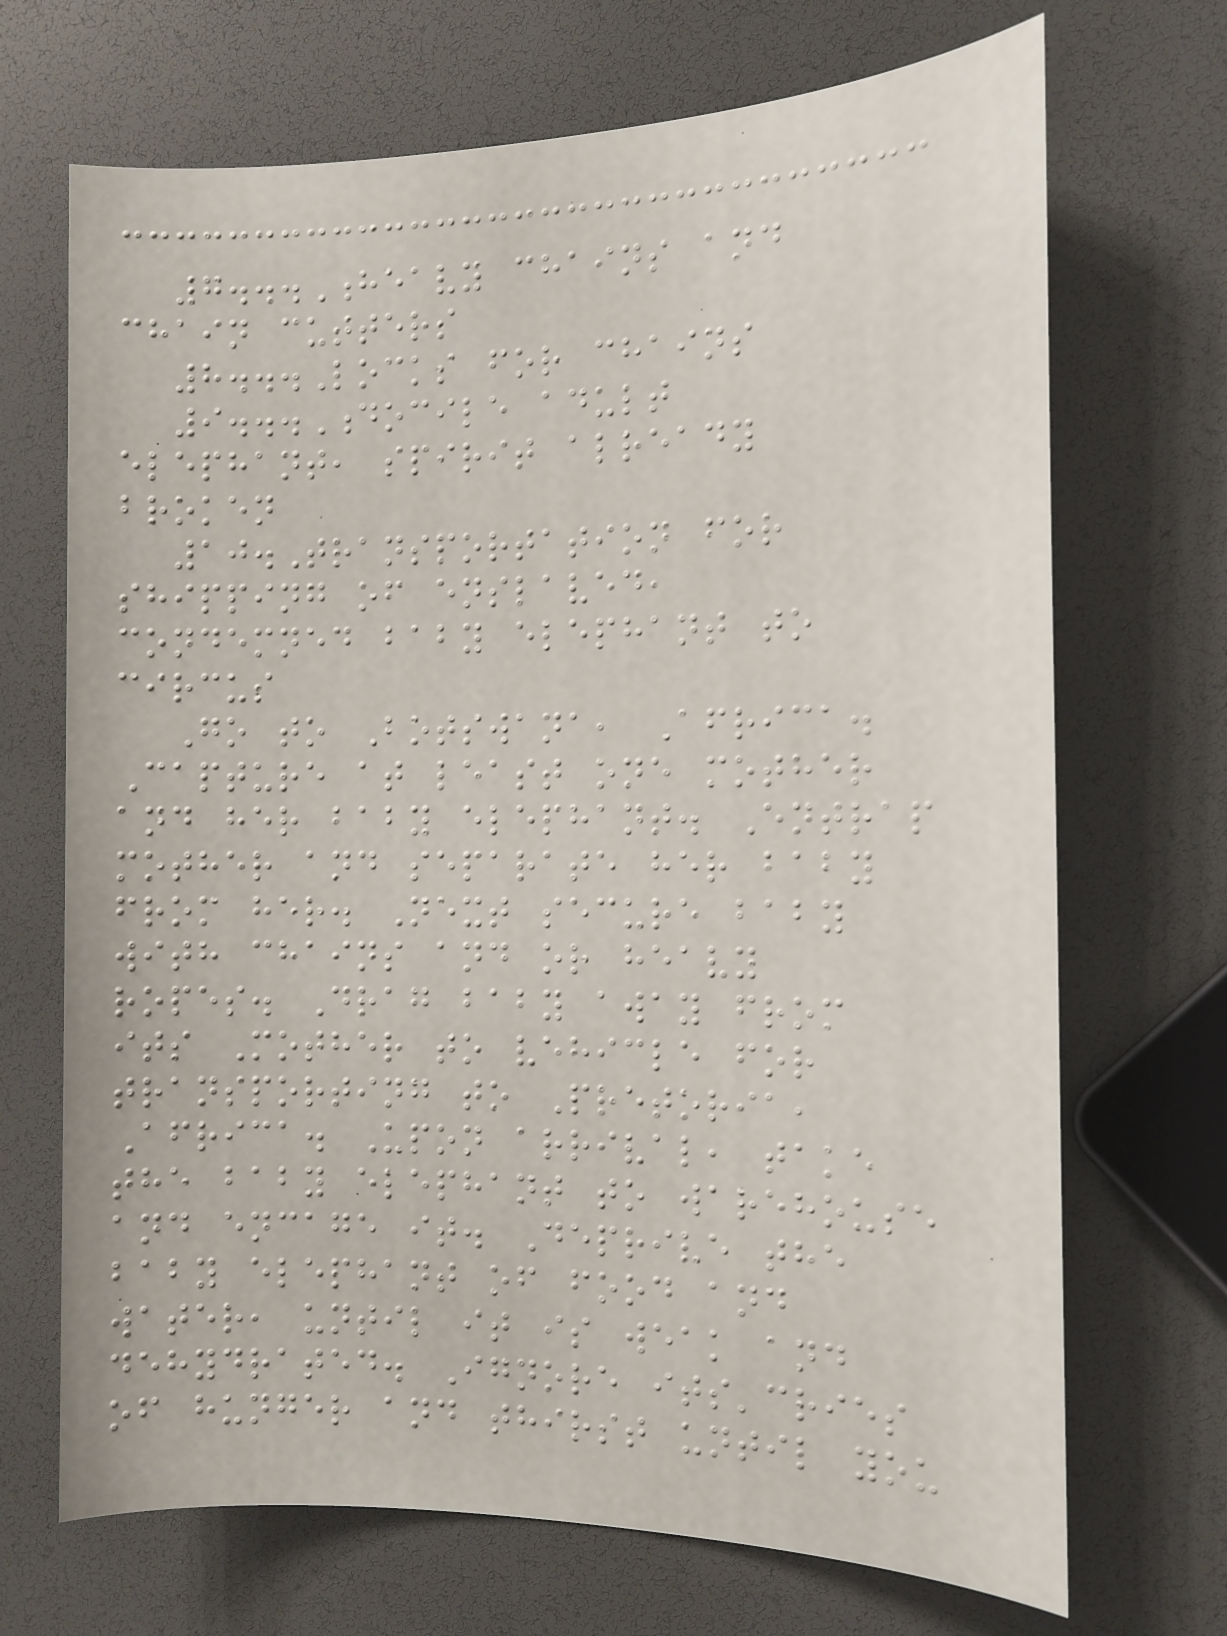7...Heavy chains and
chain cutters
8...Locks for chains
9...Docile adult
elephant, spirit already
broken
10.Transportation for
shipping of enslaved,
condemned baby elephant to
circus
Go to Botswana, Africa.
Capture at least one mother
and her baby elephant. Entrap
mother and separate her baby
from her. Next secure baby
with chains and or heavy
ropes. Drag baby away from
its Mother to vehicle for
transporting to Pretoria,
Africa. Upon arrival, take
the baby elephant to warehouse
and encage it. Deprive the
baby elephant of food and
water, until it is weak and
dehydrated. Ignore its'cries
of hunger and thirst until you
